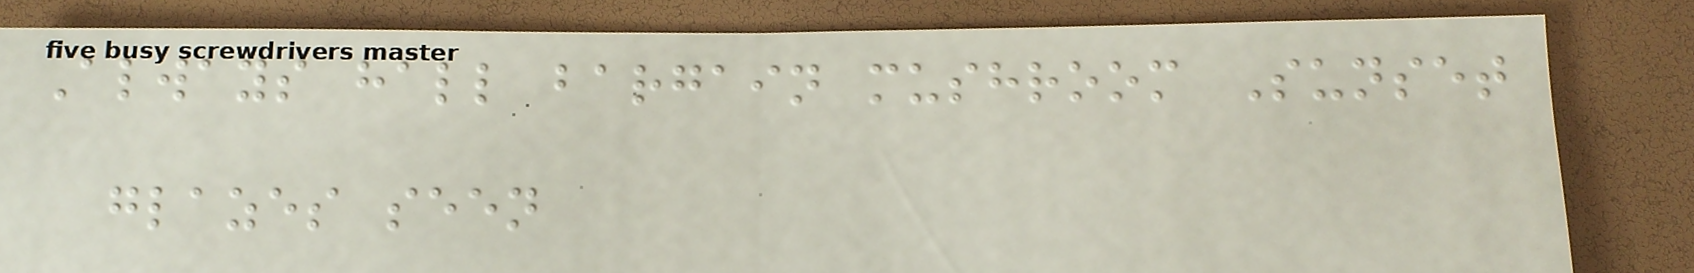Always hall bargain mushroom Sunset
glazes seen
